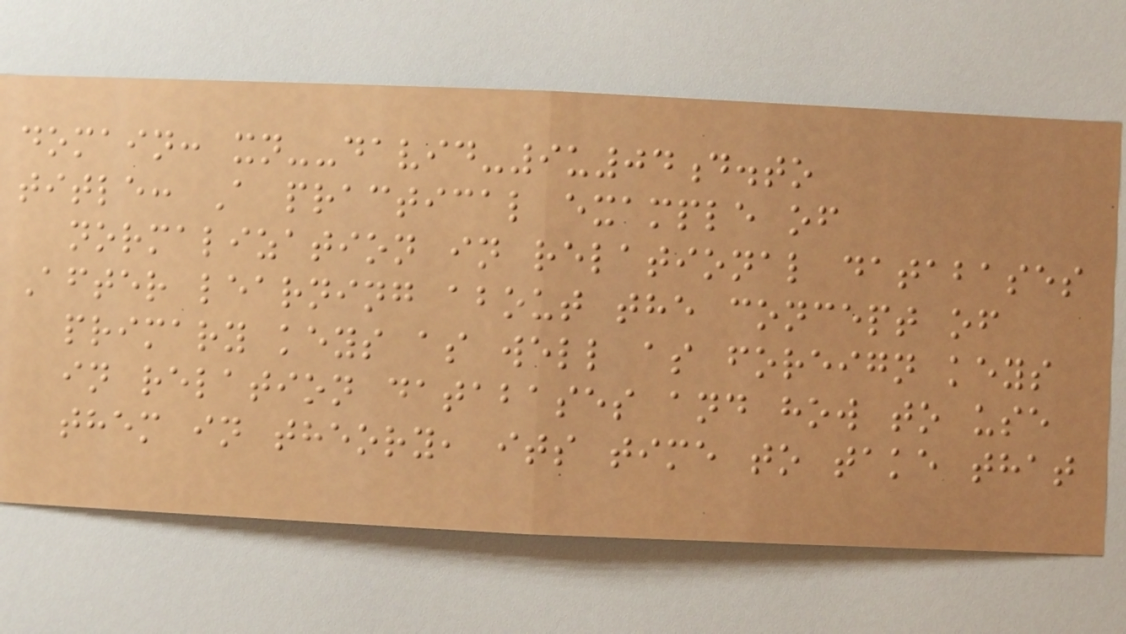domain: xn--david-9u04d.to
title: A practical example of
normalization in relational databases
After learning about the concept of
primary keys as well as foreign keys
in relation databases and how to use
them in theory, its time to take that
